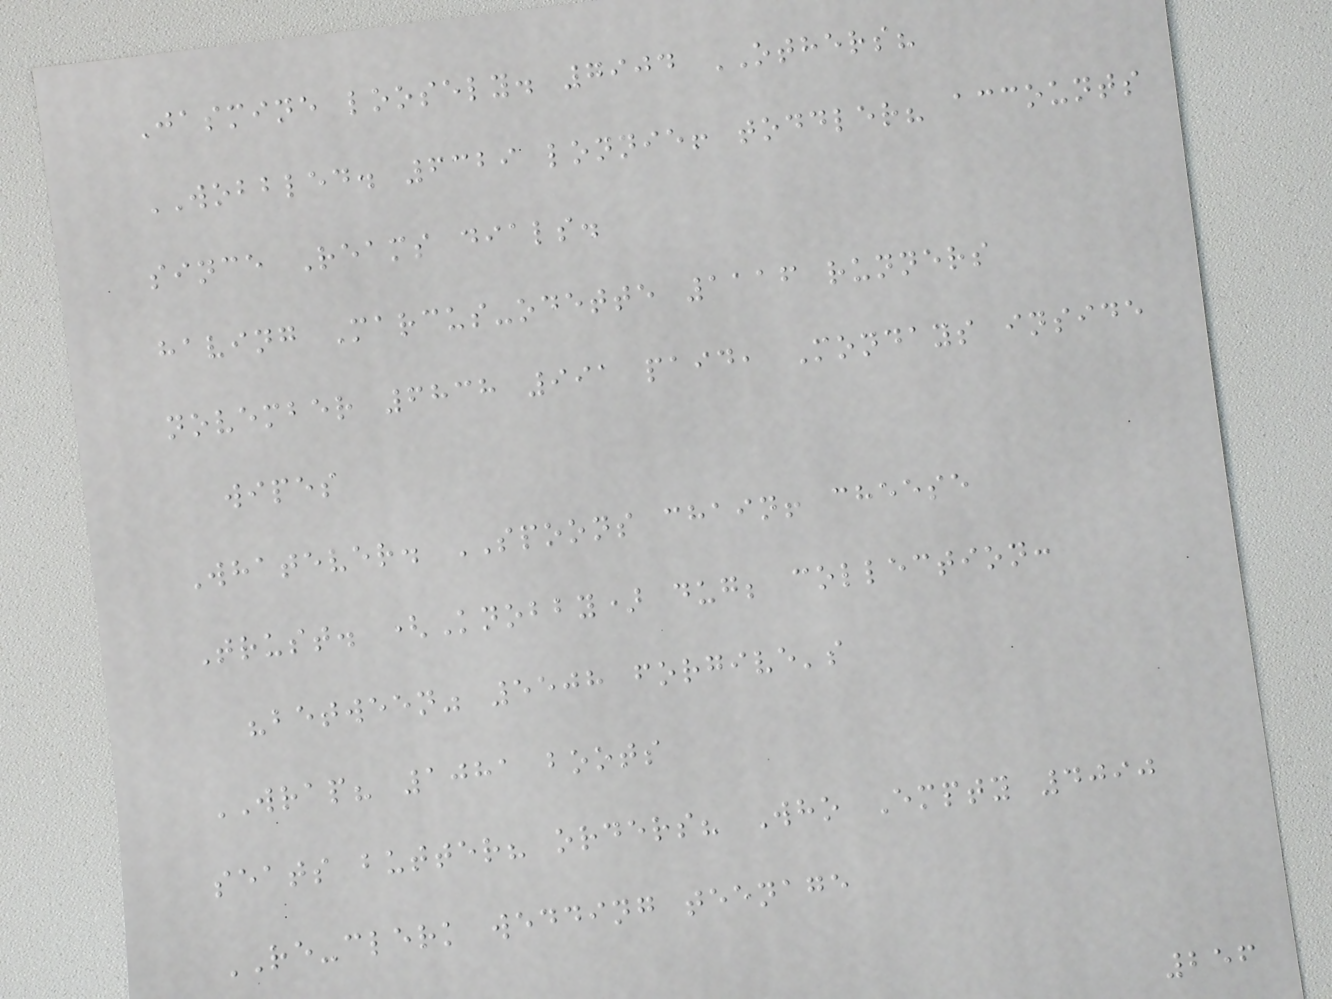Jasmine loosely. 7904 OTHERS?
WOBBLED. 6329 lonnie! toddler? accounts
since Reams dials.
having Marcus-odette 1116 runners
november 6838 991 paid, Mondays inside
wipes
Whatever. SPOONS chain! cheese
Trust. (Knobby) dug; collection:
"between" 5508 forgive's
WRAP? 1081 boots
seats butter? orders? Who Empty 4090
RE-clerk wedding teenage
256
